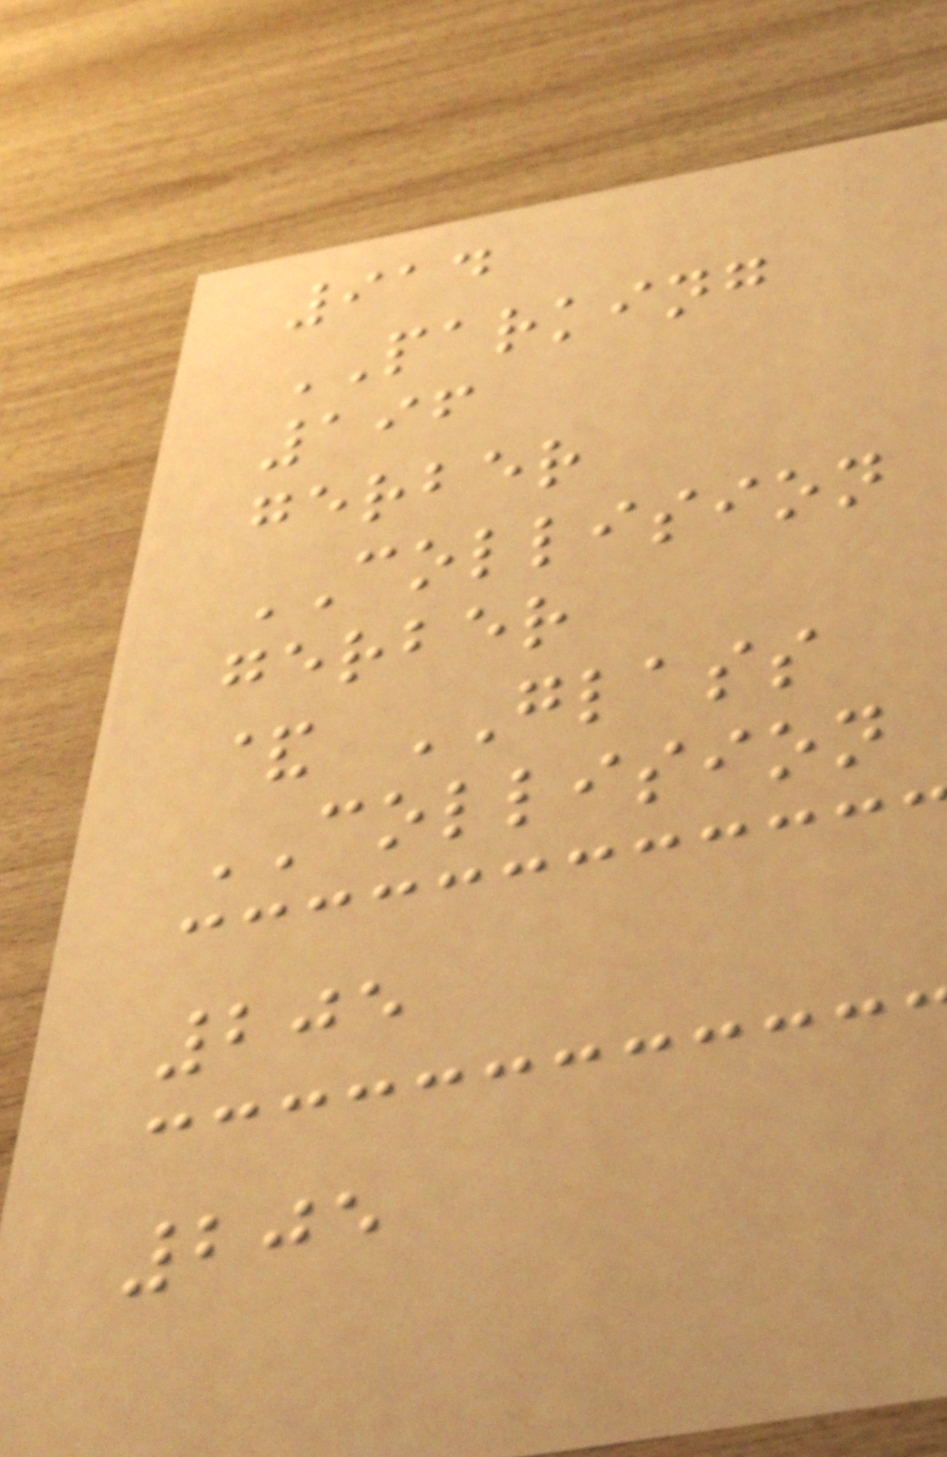914
PARKING
196
gerber
COLLISION
gerber
& GLASS
COLLISION
205
205
